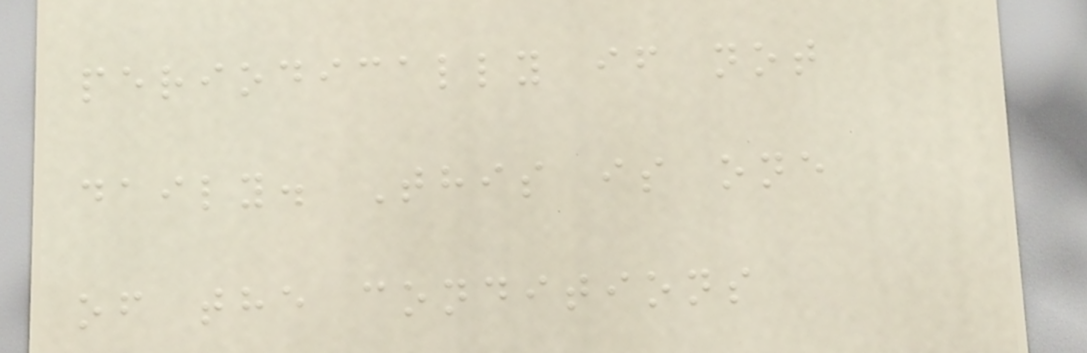periodically if not
daily. This is one
of the conditions
